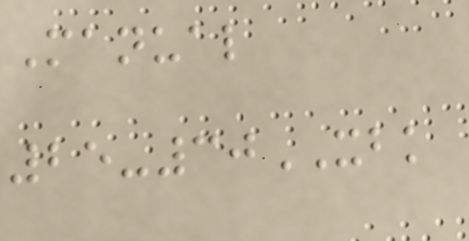Manual
25-30XBK
